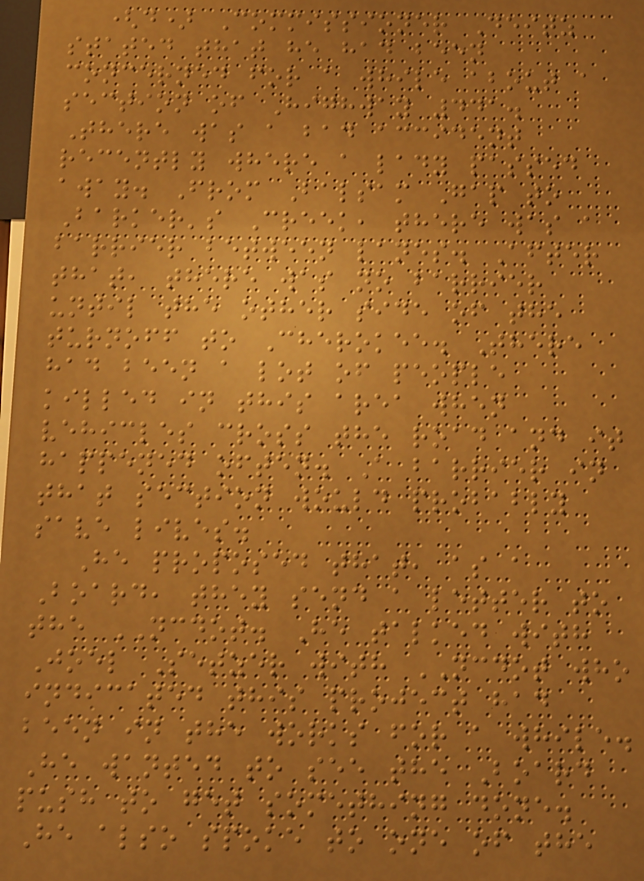(d) Commissioner Deitz
stated that he had been
concerned for a while about a
section of Highway 441.
There was a bad accident
recently where a lady passed
away. From Balsam Gap to
Barker's Creek, there was a
barrier between lanes. After
that, there was no barrier
until the other side of the
turnoff to Cherokee. There
had been a lot of people
killed in this area when
vehicles cross the road and it
happened often. A barrier in
that section would probably
save lives.
He proposed that, as a
Board, they send a letter to
the NCDOT. He talked with
Joel Setzer with NCDOT who
indicated this project had
been in the works for a while.
He wanted to see the Board
push to get something done.
He also spoke to one of the
